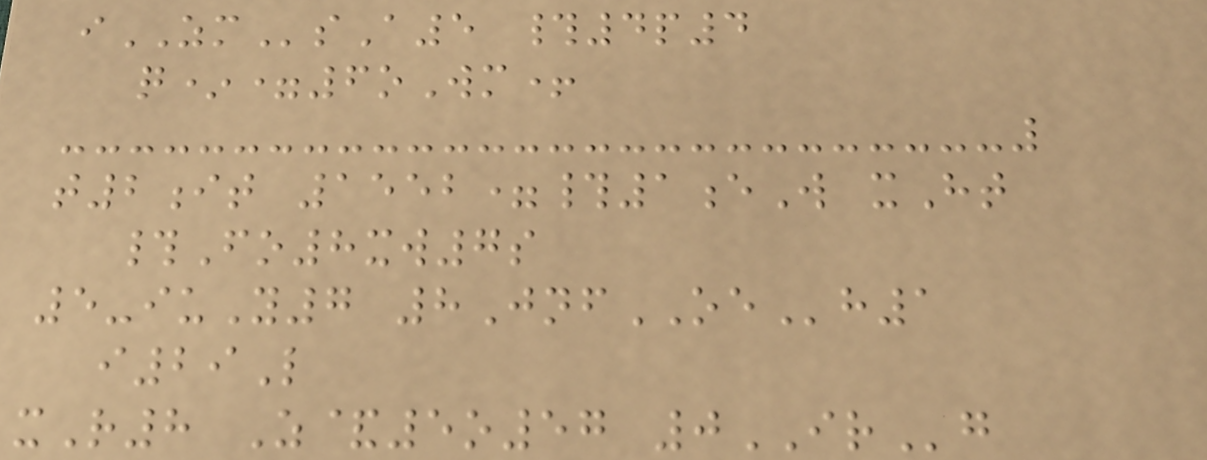iZMsA5 #4p4
q*=6oWm+
t2it 1552=#1eW xHt
#Fo8xw7s
5-iuY7 8JnfOEh1
i29L
xR8 Z&5o57 0IRg
